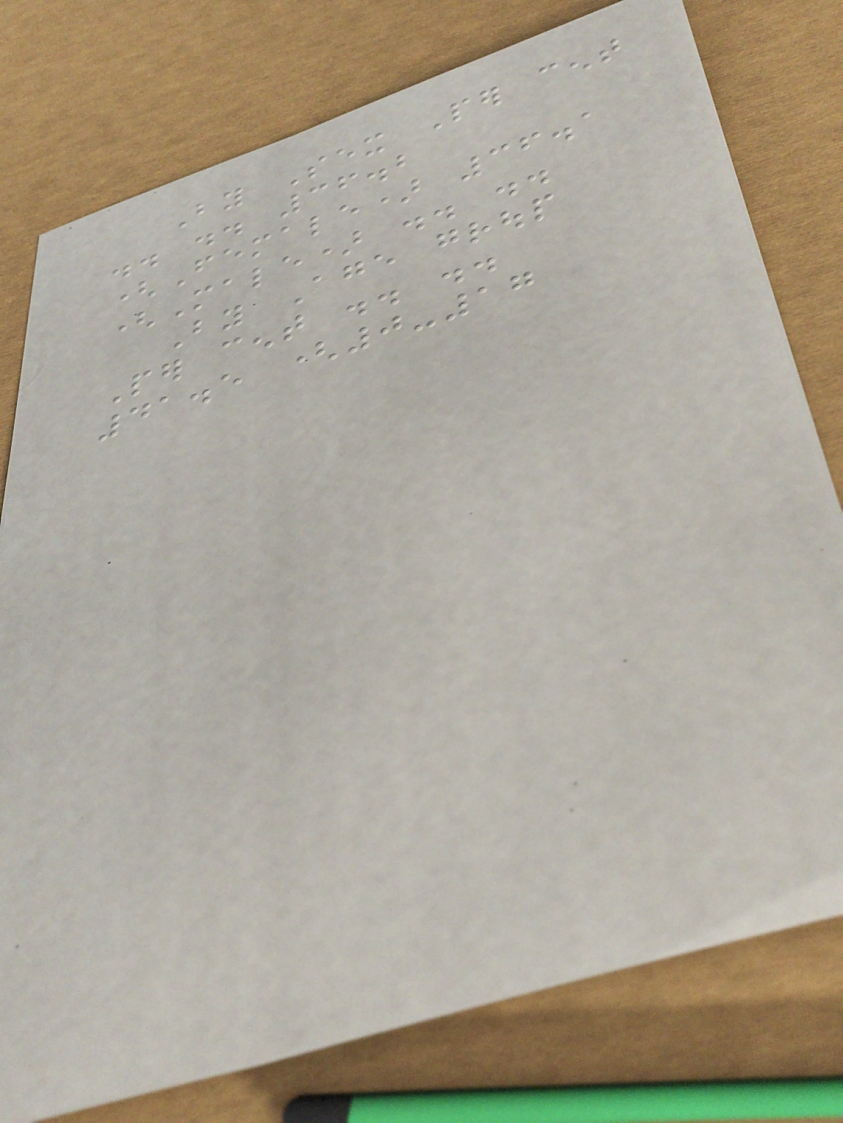By Sex Per cent
.. .. 36.2
(Female) 36.1
(Male) .. ..
By Age group
Per cent .. ..
41.5 (0-17
